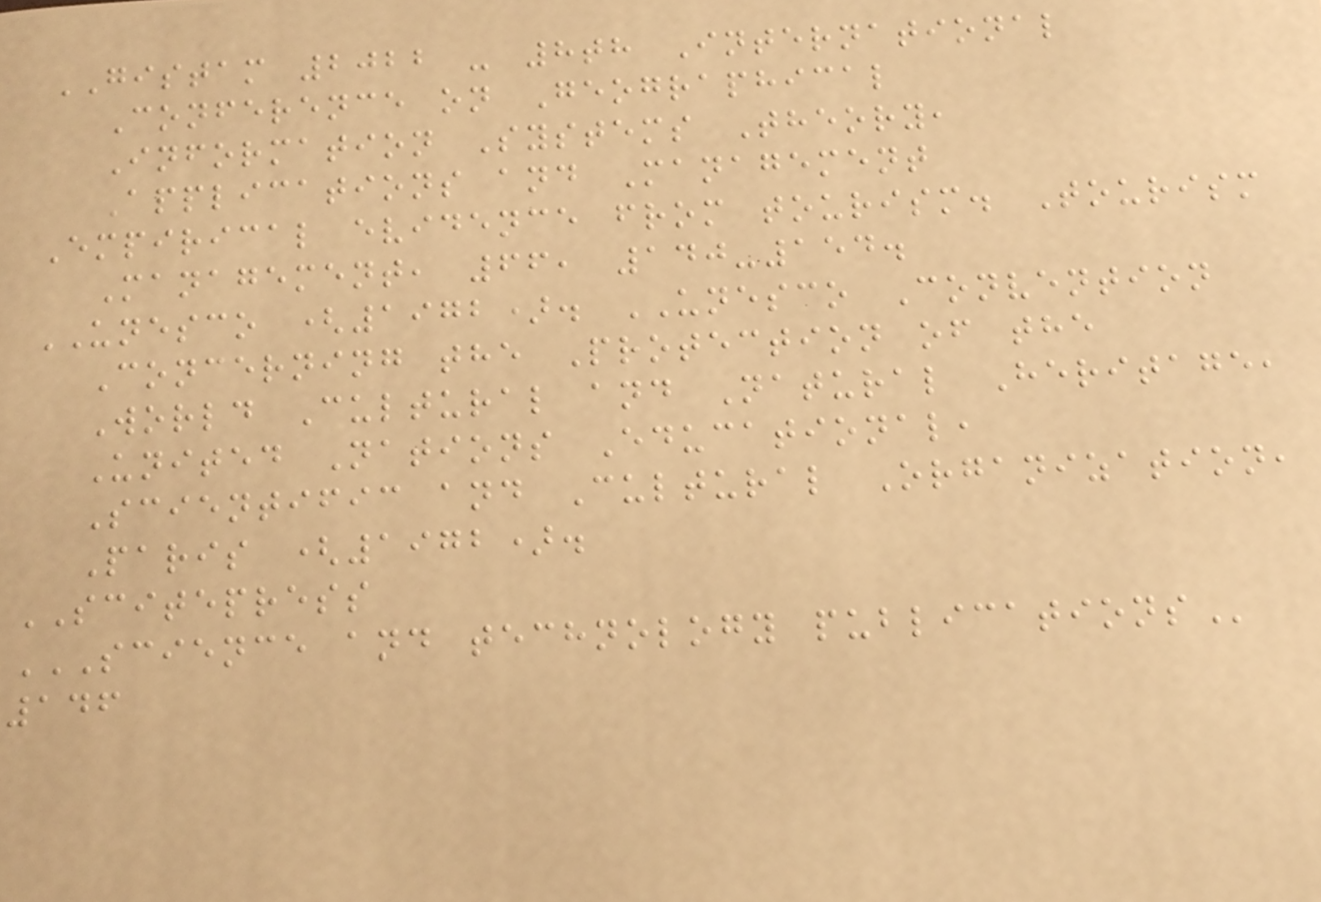GISTAM 2022 - 8th International
Conference on Geographical
Information Systems Theory,
Applications and Management
Empirical evidence from tourism. Tourism
Management, 66, 140-154.
UNESCO (1972). UNESCO Convention
Concerning the Protection of the
World Cultural and Natural Heritage,
United Nations Educational,
Scientific and Cultural Organization,
Paris (1972).
SCITEPRESS
SCIENCE AND TECHNOLOGY PUBLICATIONS
146
